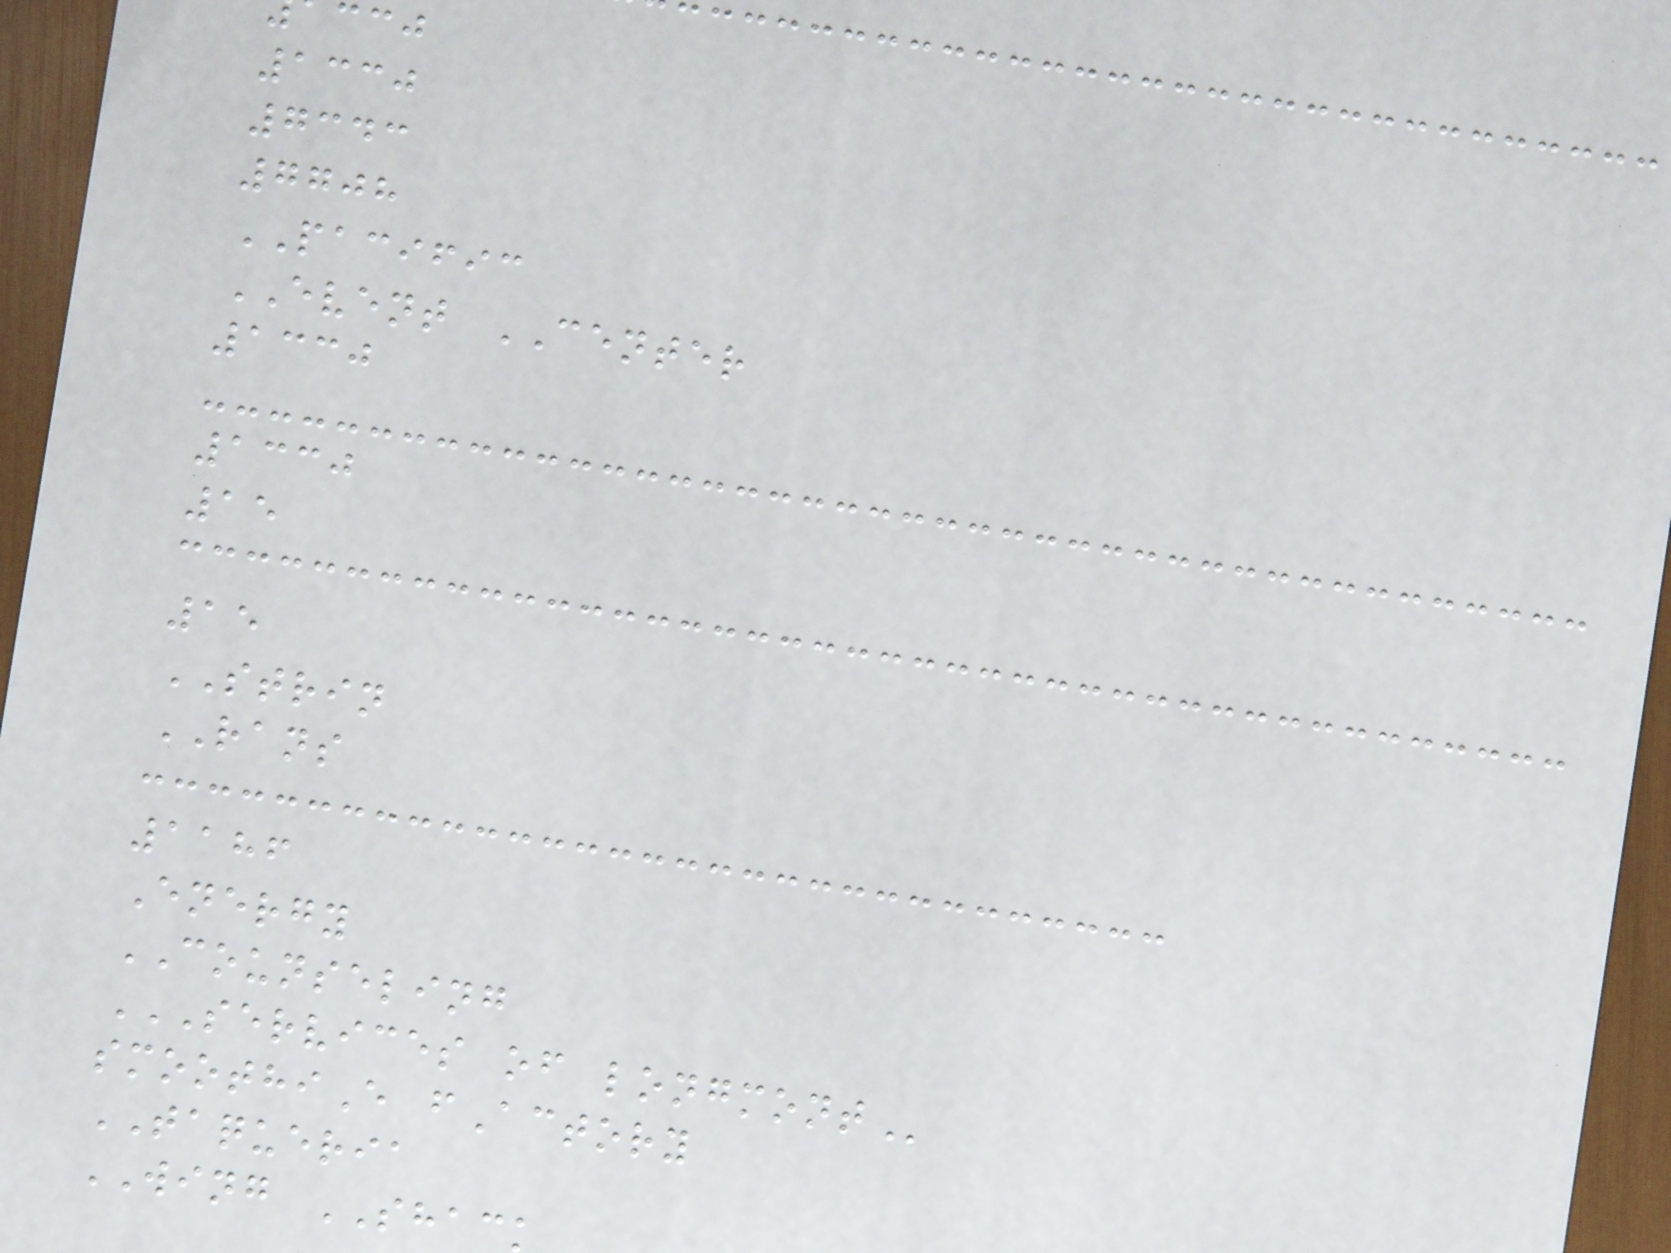1330
7343
7708
PACIFIC
EVENT CENTER
1330
1330
15
15
STRIN
RANS
1186
Energy
COUNSELING
SERVICES OF LONGMONT
smoothiE fActory
TAQUERIA
WING SHAC
